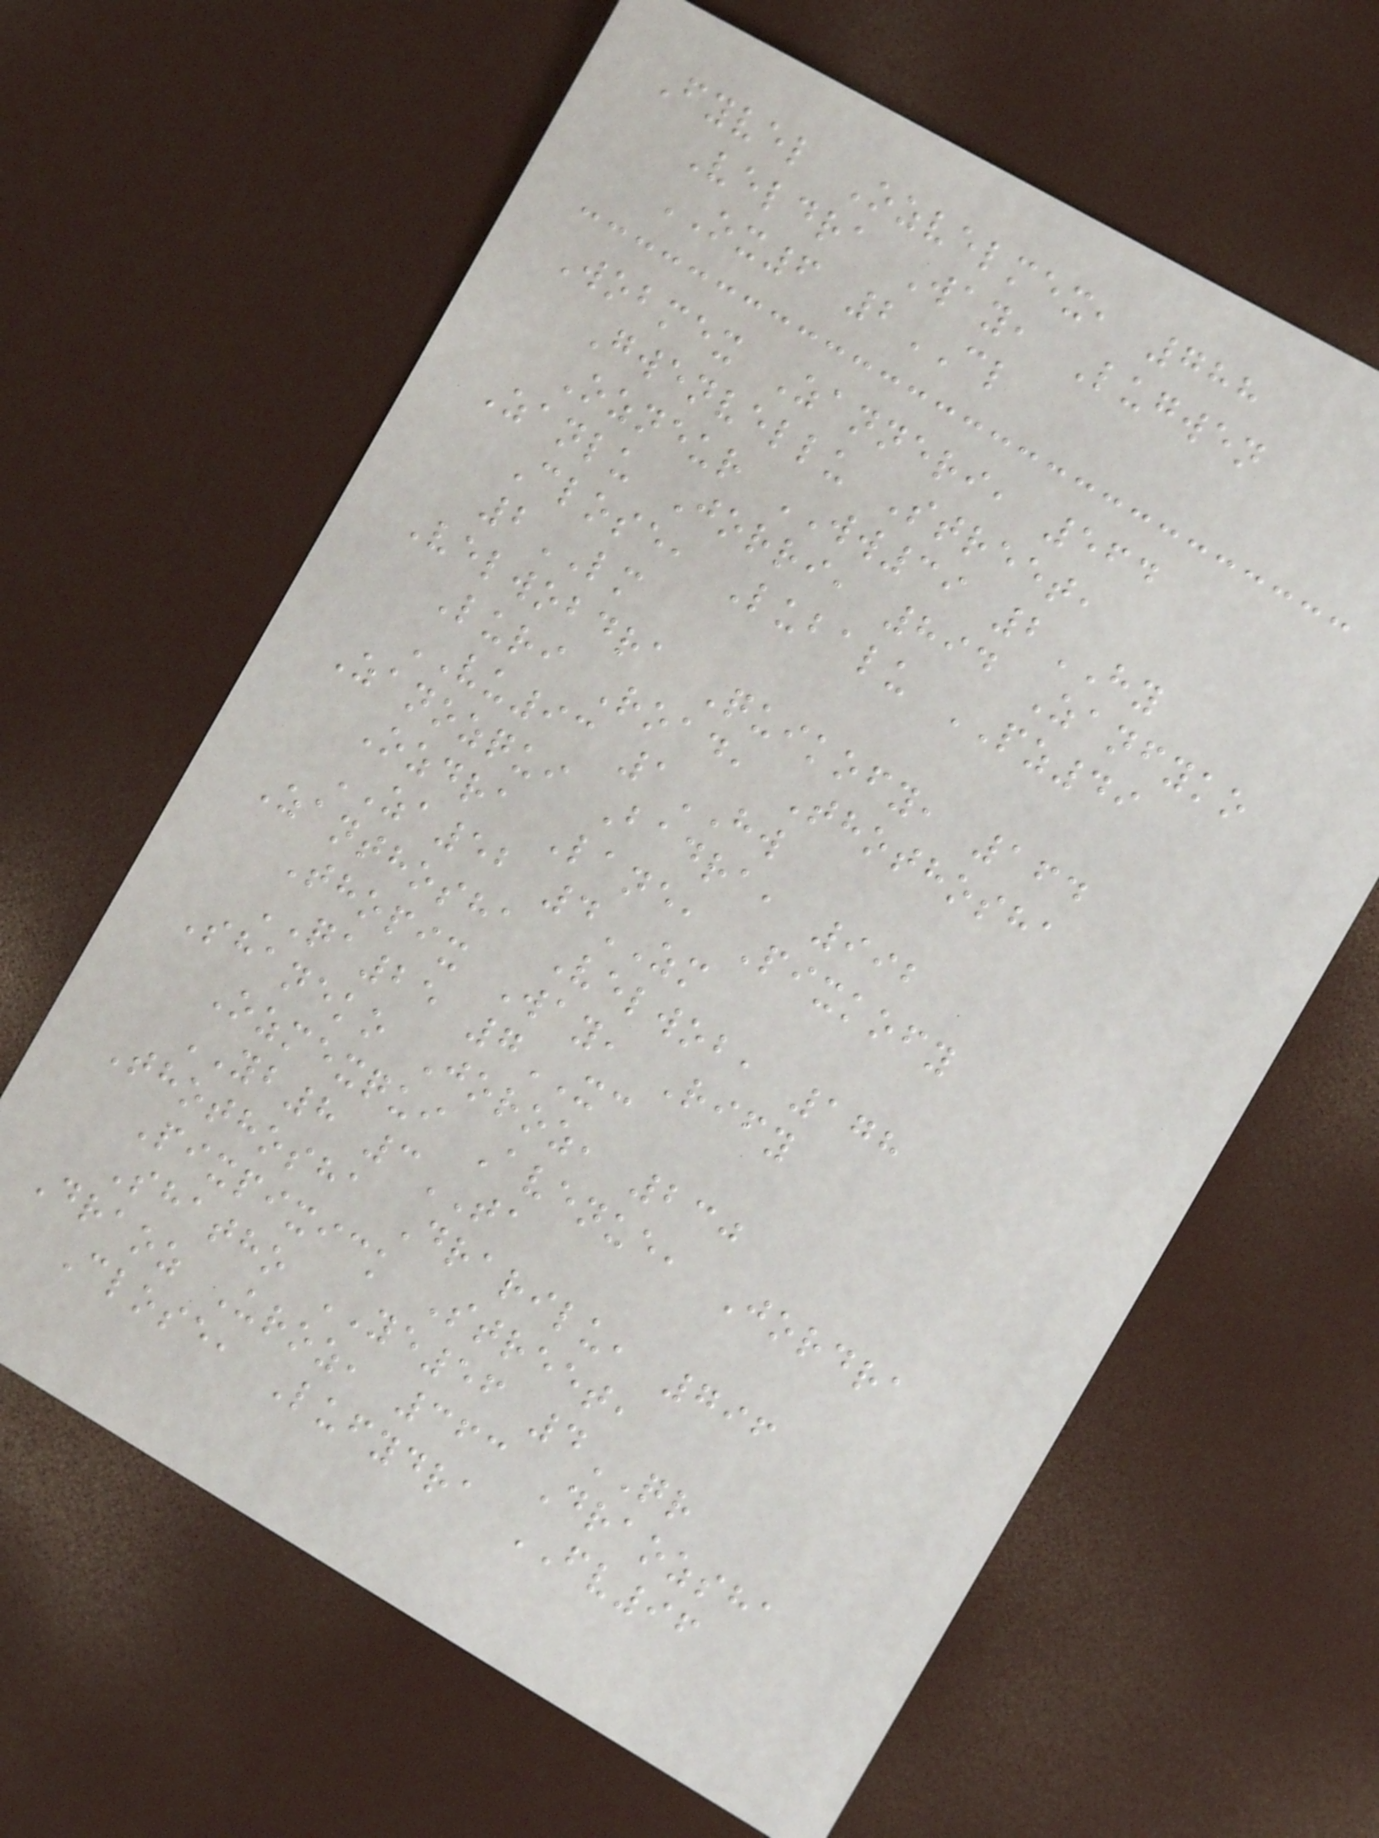Fyvel Ozvelmex, 788
Veldra Way, Lugwen
OX6 2CL
Wobmex Zanneri, 564
Gwenvellu Street,
Ozneur WW39 2HY
Zanlu Jorri, 894 Zanfyko
Close, Lubalu PZ49
2LM
Velwobdra Quikofy, 164
Luri Road, Thothosha
VU93 1HW
Zanozqui Badra, 992
Ozdra Lane, Pixkofy
ZA52 4ZM
Zanthosha Velwob, 178
Thopix Way, Rify
QA25 7XC
Shaneko Joroz, 230
Ozmexqui Avenue, Jordra
YB8 3TA
Thothosha Drarilu, 796
Pixpixick Street,
Shatho YE56 4QR
Draoz Uroz, 363 Draozsha
Close, Lufydra FV96
